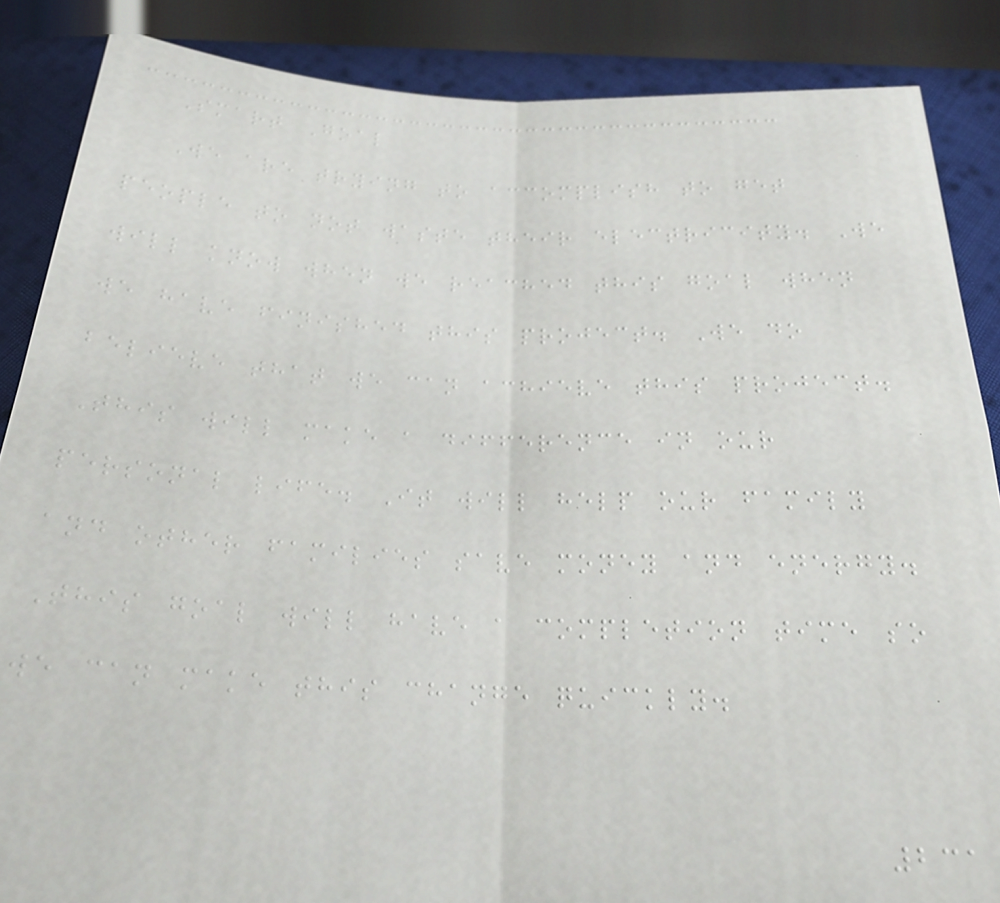Smart Goal
We are trying to accomplish to get
people to not waste their electricity. We
will know when we reached this goal when
we have finished this project. We do
believe that we can achieve this project.
This will make a difference in our
personal life. It will help our family
and other families save money and energy.
This goal will have a completion time so
we can make this change quickly.
231
